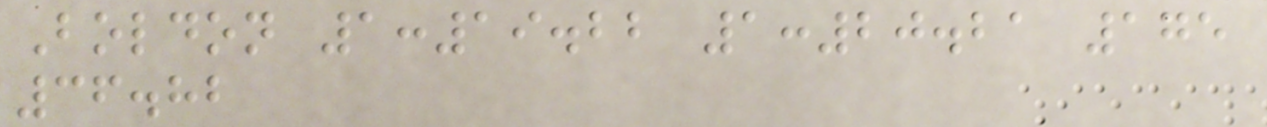Boldon 1:19.22 1:20.21 175
36.82
